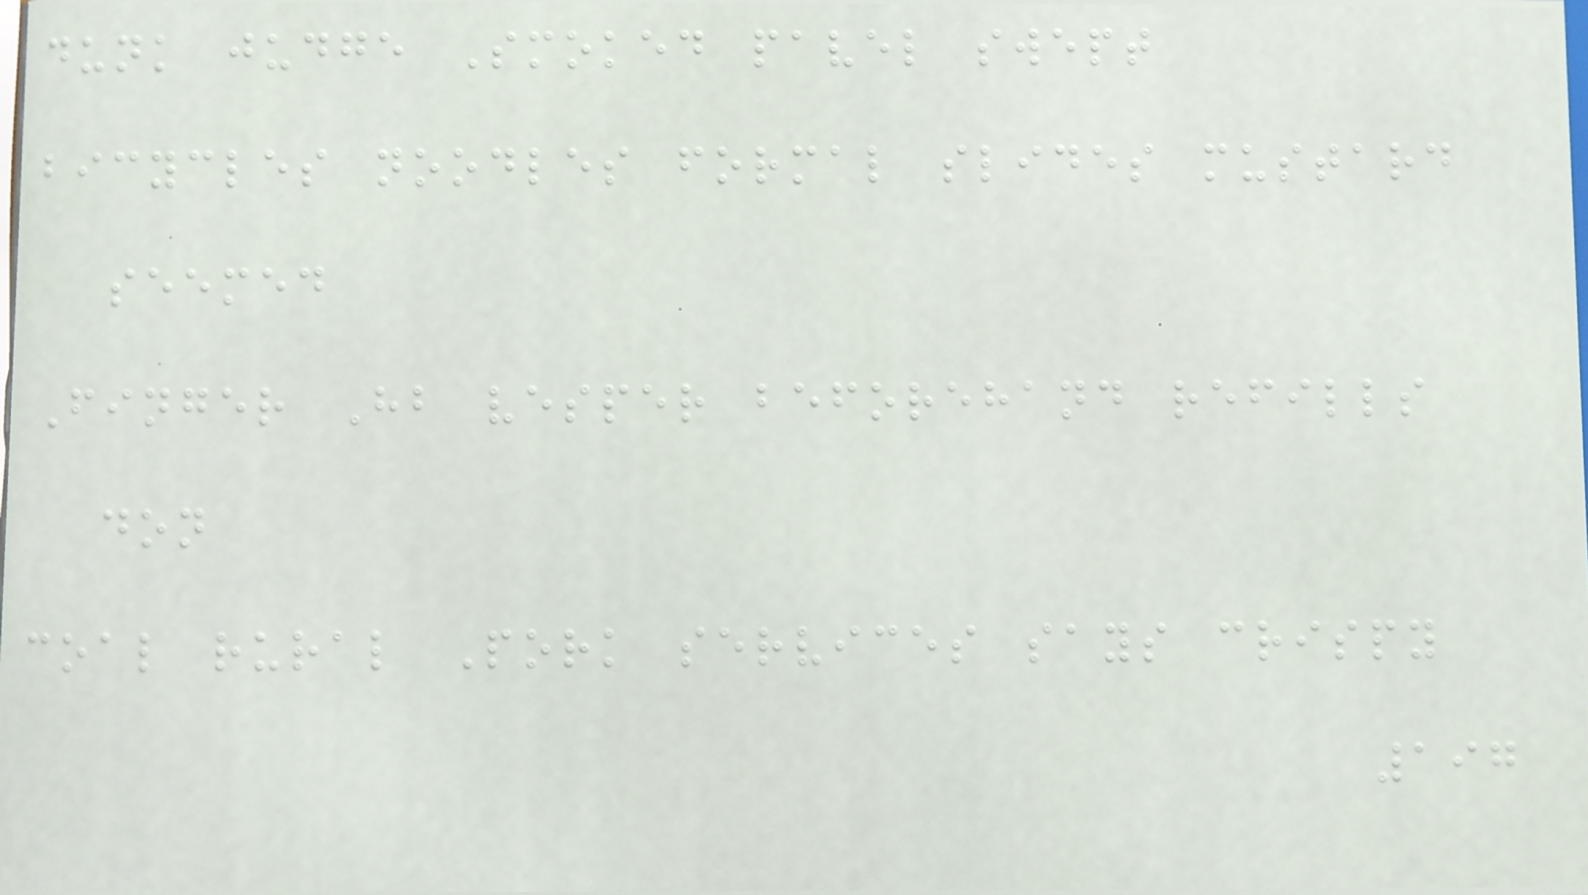dunk judge Smoked pavel swept
bicycles noodles formal slides mustard
seemed
Finger Hb vesper beforehand refills
don
coal rural Pork services says crispy
197
